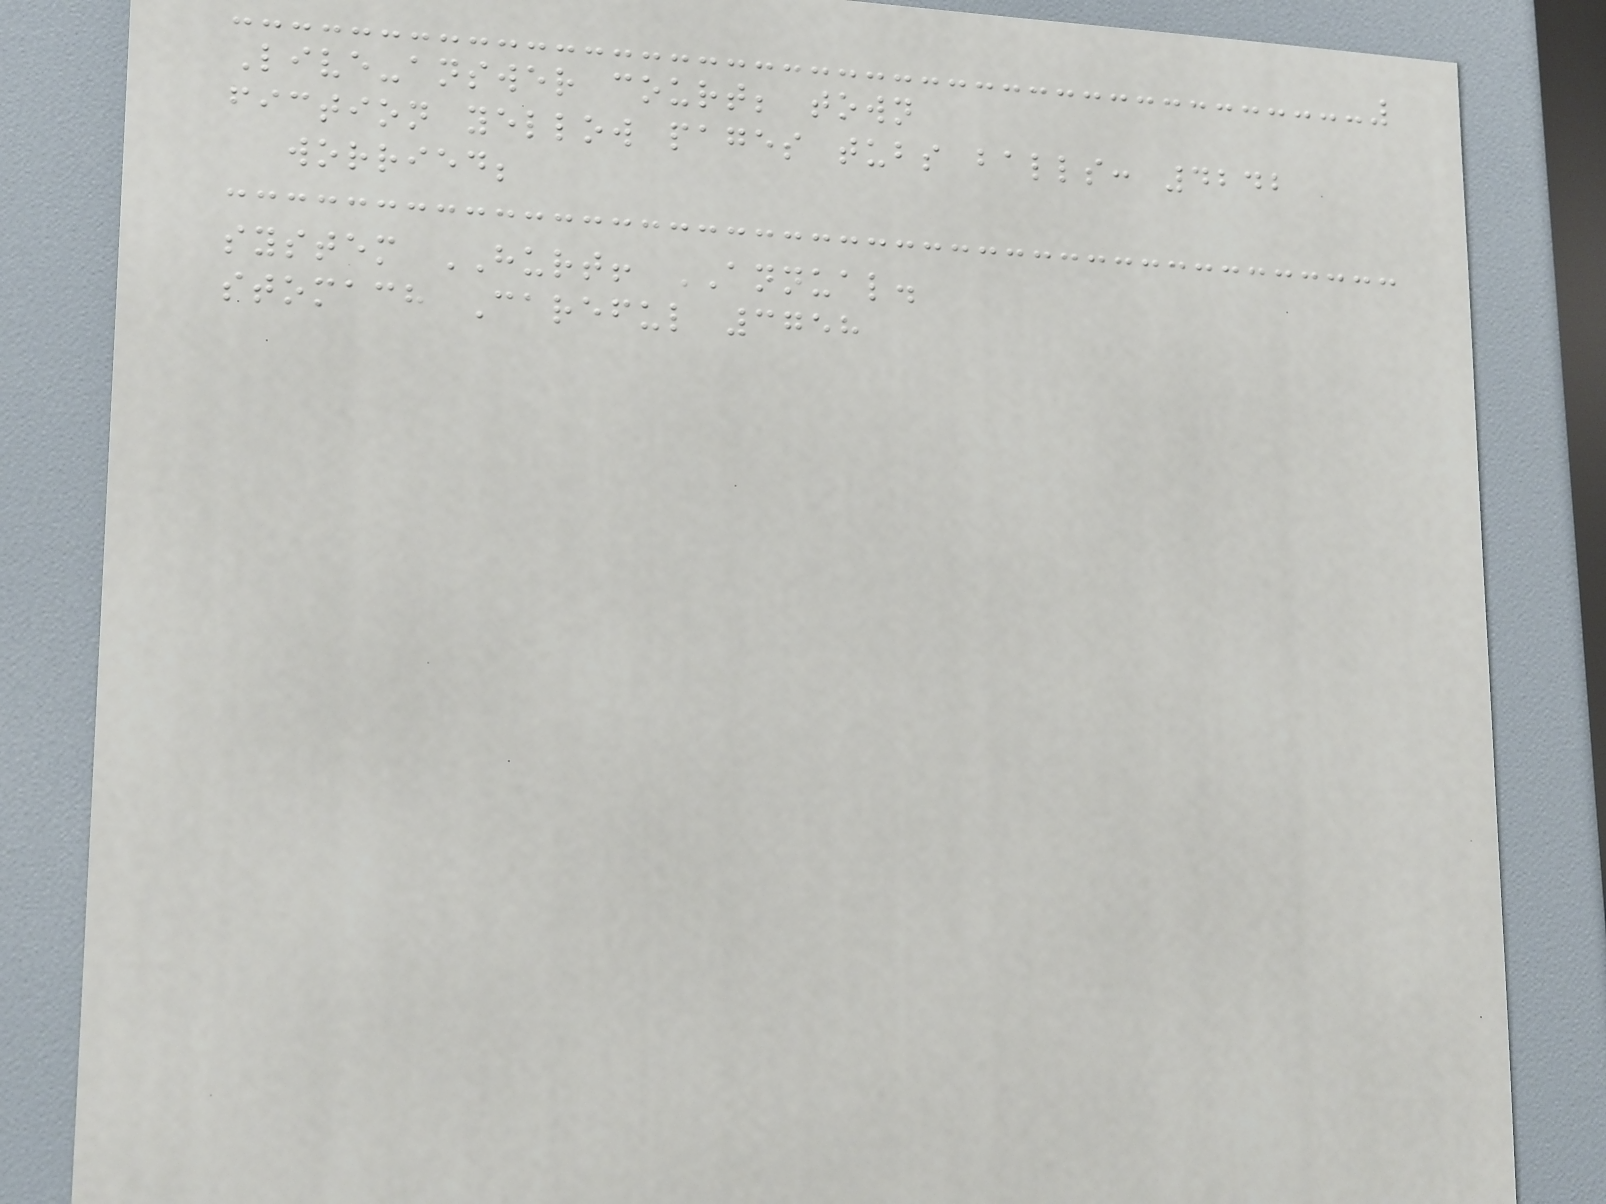Live-answer court; town
fiction yellow pages tubs balls: 4242
worried;
system HURT! ANNUAL.
stomach Careful 3758
